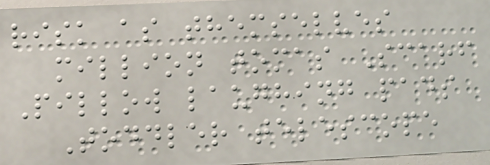risk as themselves
million tomas Scarf
Pillow laughing pads
Toddler telescope
